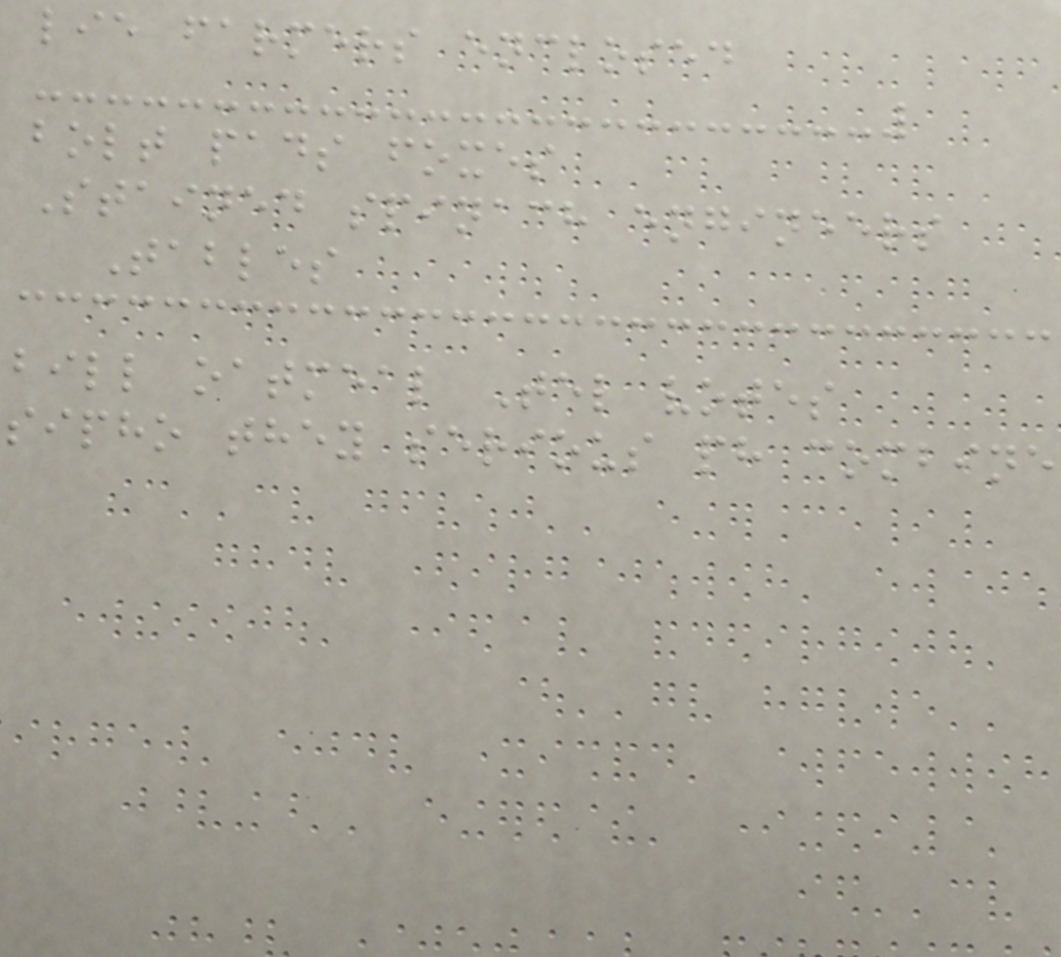lie farmers enclosed
bolt pads foxes
Stained spinach engineers
Tables
bill oatmeal Tel votes
sipho they serious ph combine
